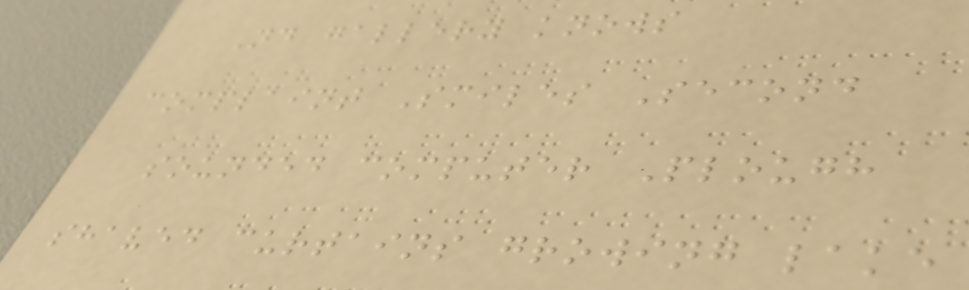Nd gallery knows
complaint Smiles Second
sounded computer Plough
shaved curtains growing lake
